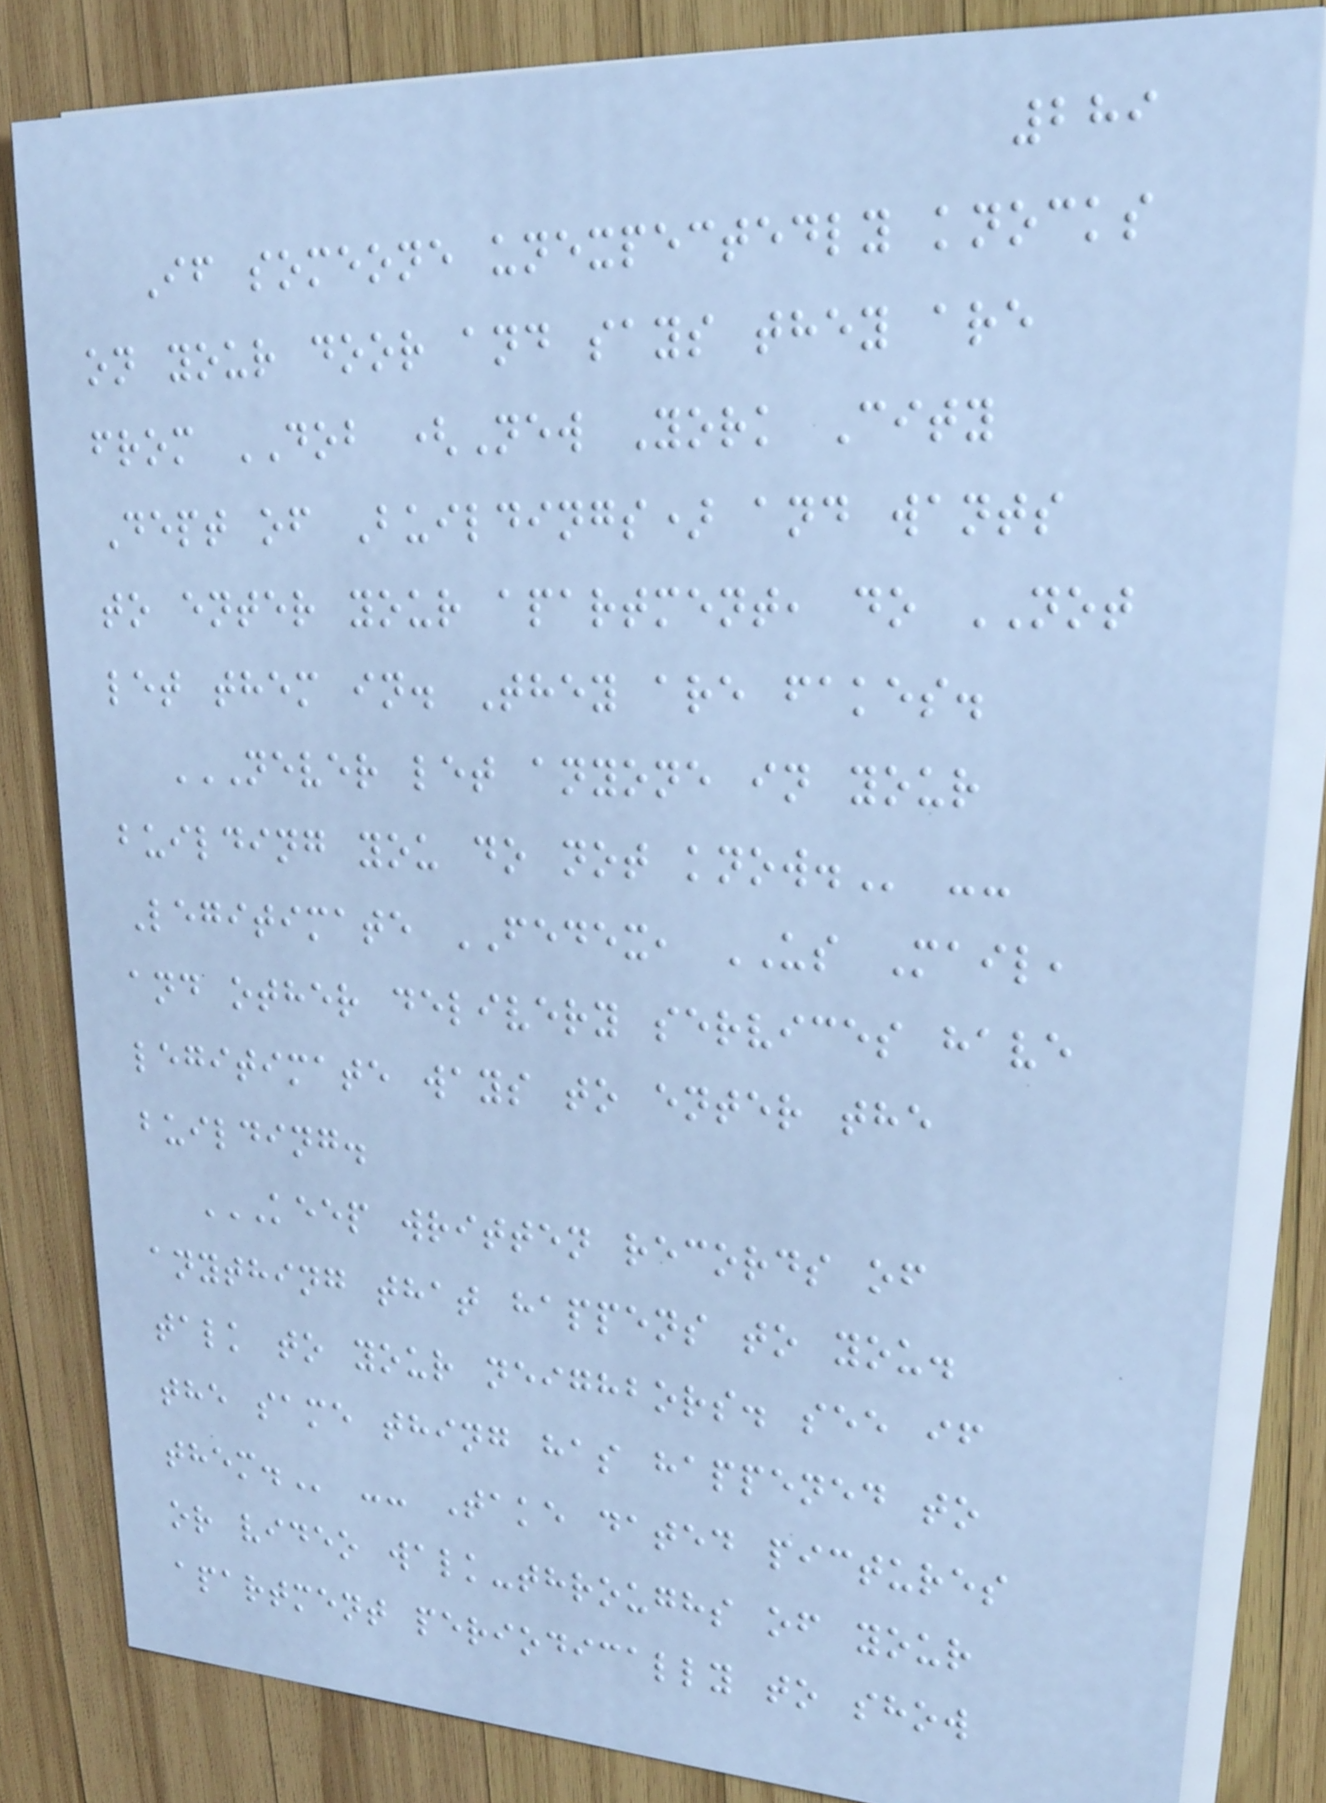289
If someone unexpectedly knocks
on your door and says they are
from DOB (New York City
Dept of Buildings) and wants
to enter your apartment, do NOT
let them in. They are fakes.
NEVER LET ANYONE IN YOUR
BUILDING YOU DO NOT KNOW. --
Legitimate FEDEX, US Mail,
and other delivery services have
legitimate ways to enter the
building.
KEEP WRITTEN RECORDS OF
ANYTHING THAT HAPPENS TO YOU.
TALK TO YOUR NEIGHBORS. SEE IF
THE SAME THING HAS HAPPENED TO
THEM. -- Take dated pictures
or video walk-throughs of your
apartment periodically to show
